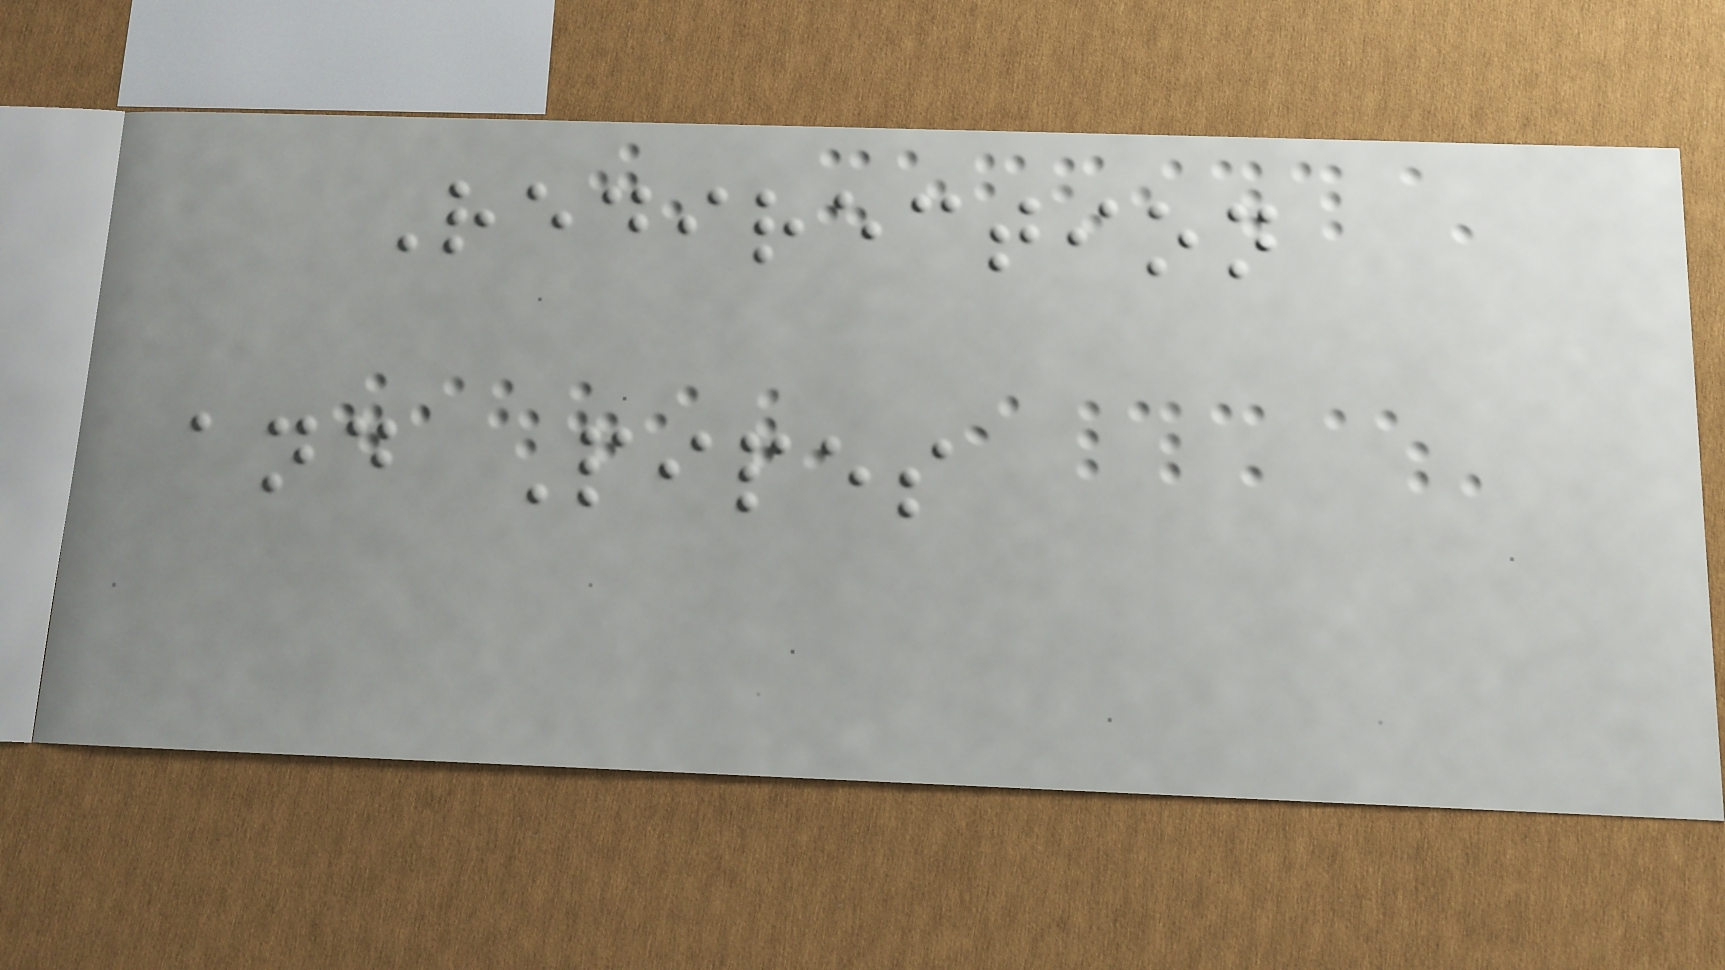Redirection
and Pipes
